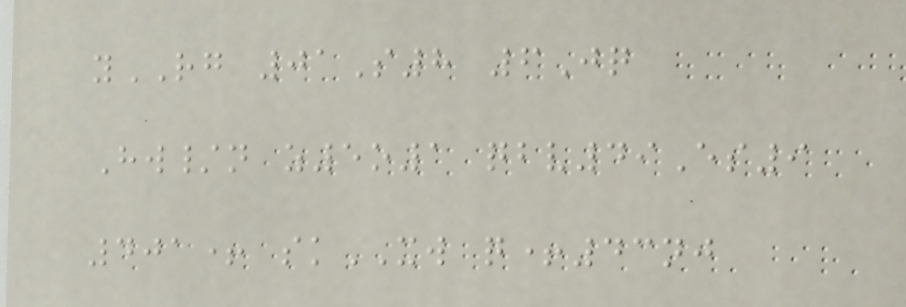yRG 01S8 6Jq
Hw/n z5o1 qbv49Es9
401+ skXW q+43nj
